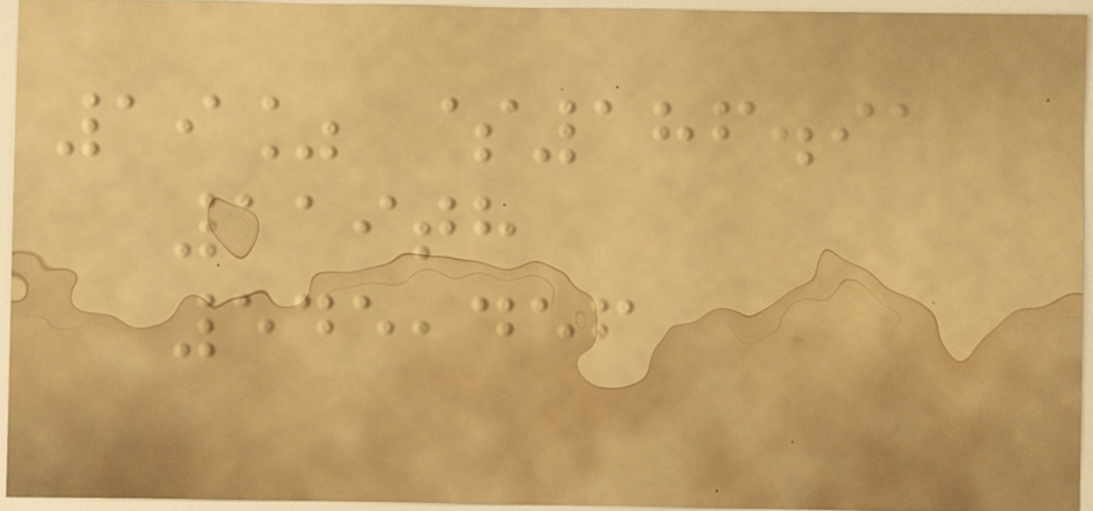19% $186.91
119th
545,456
